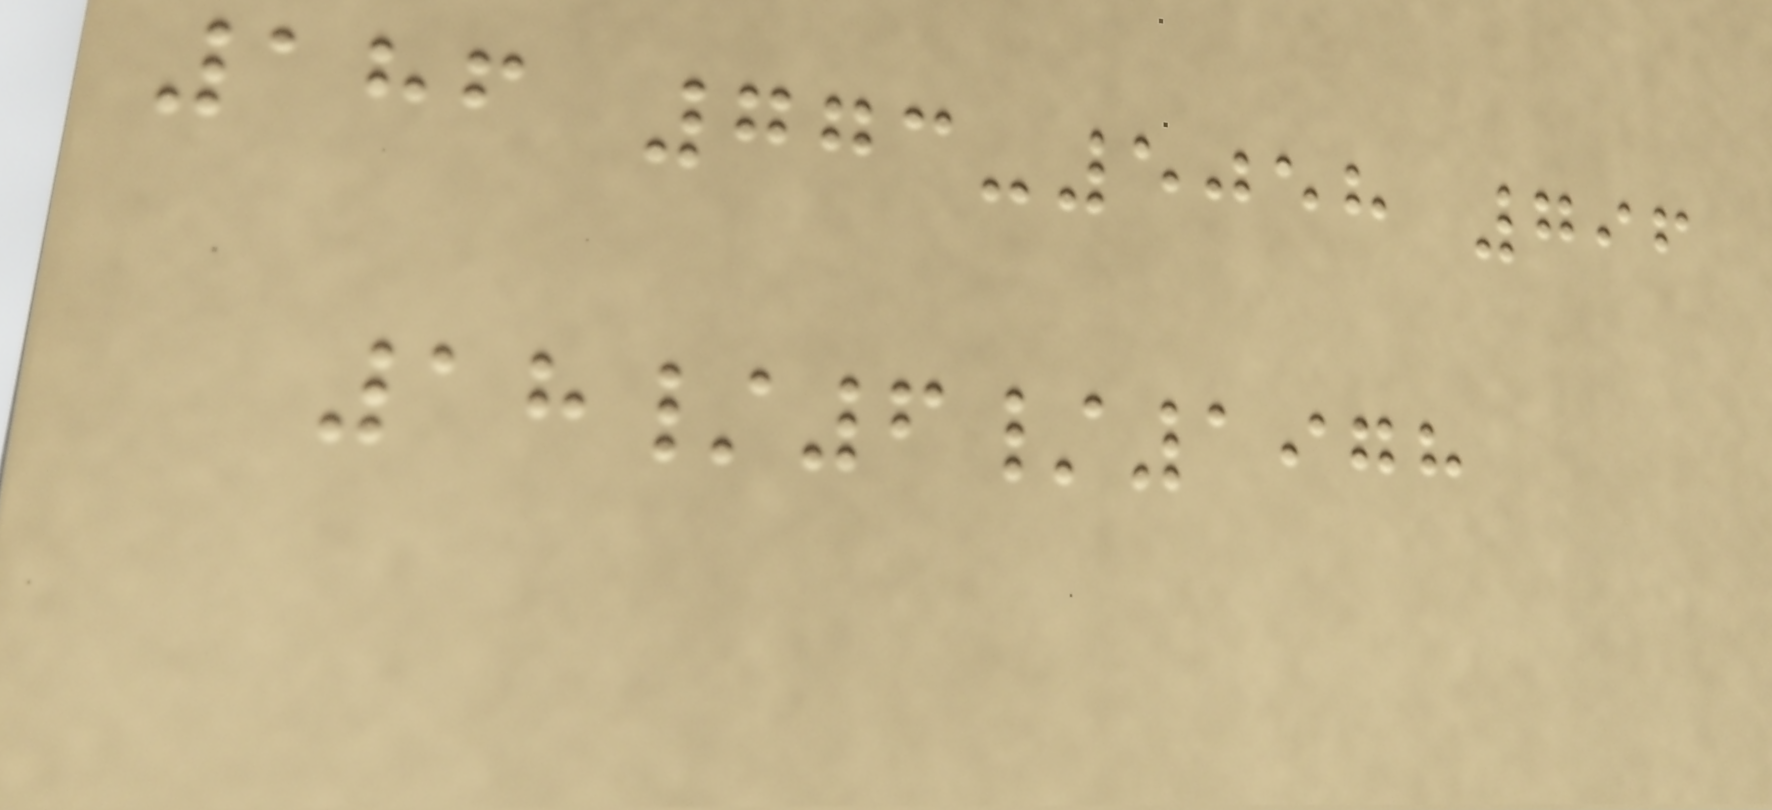186 773-5058 796
18/6/1978
